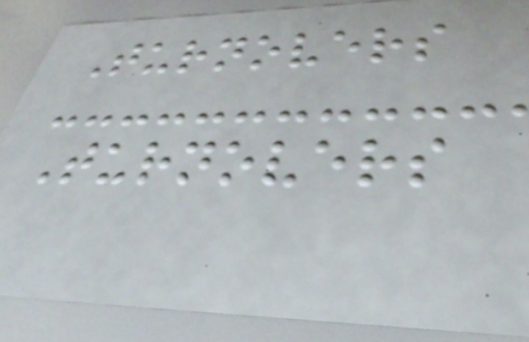Turnovers
Turnovers
